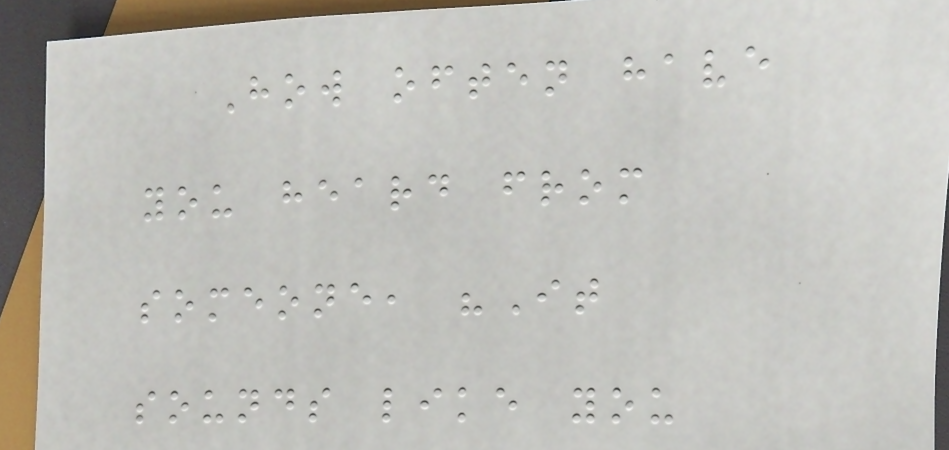How often have
you heard from
someone, "It
sounds like you
